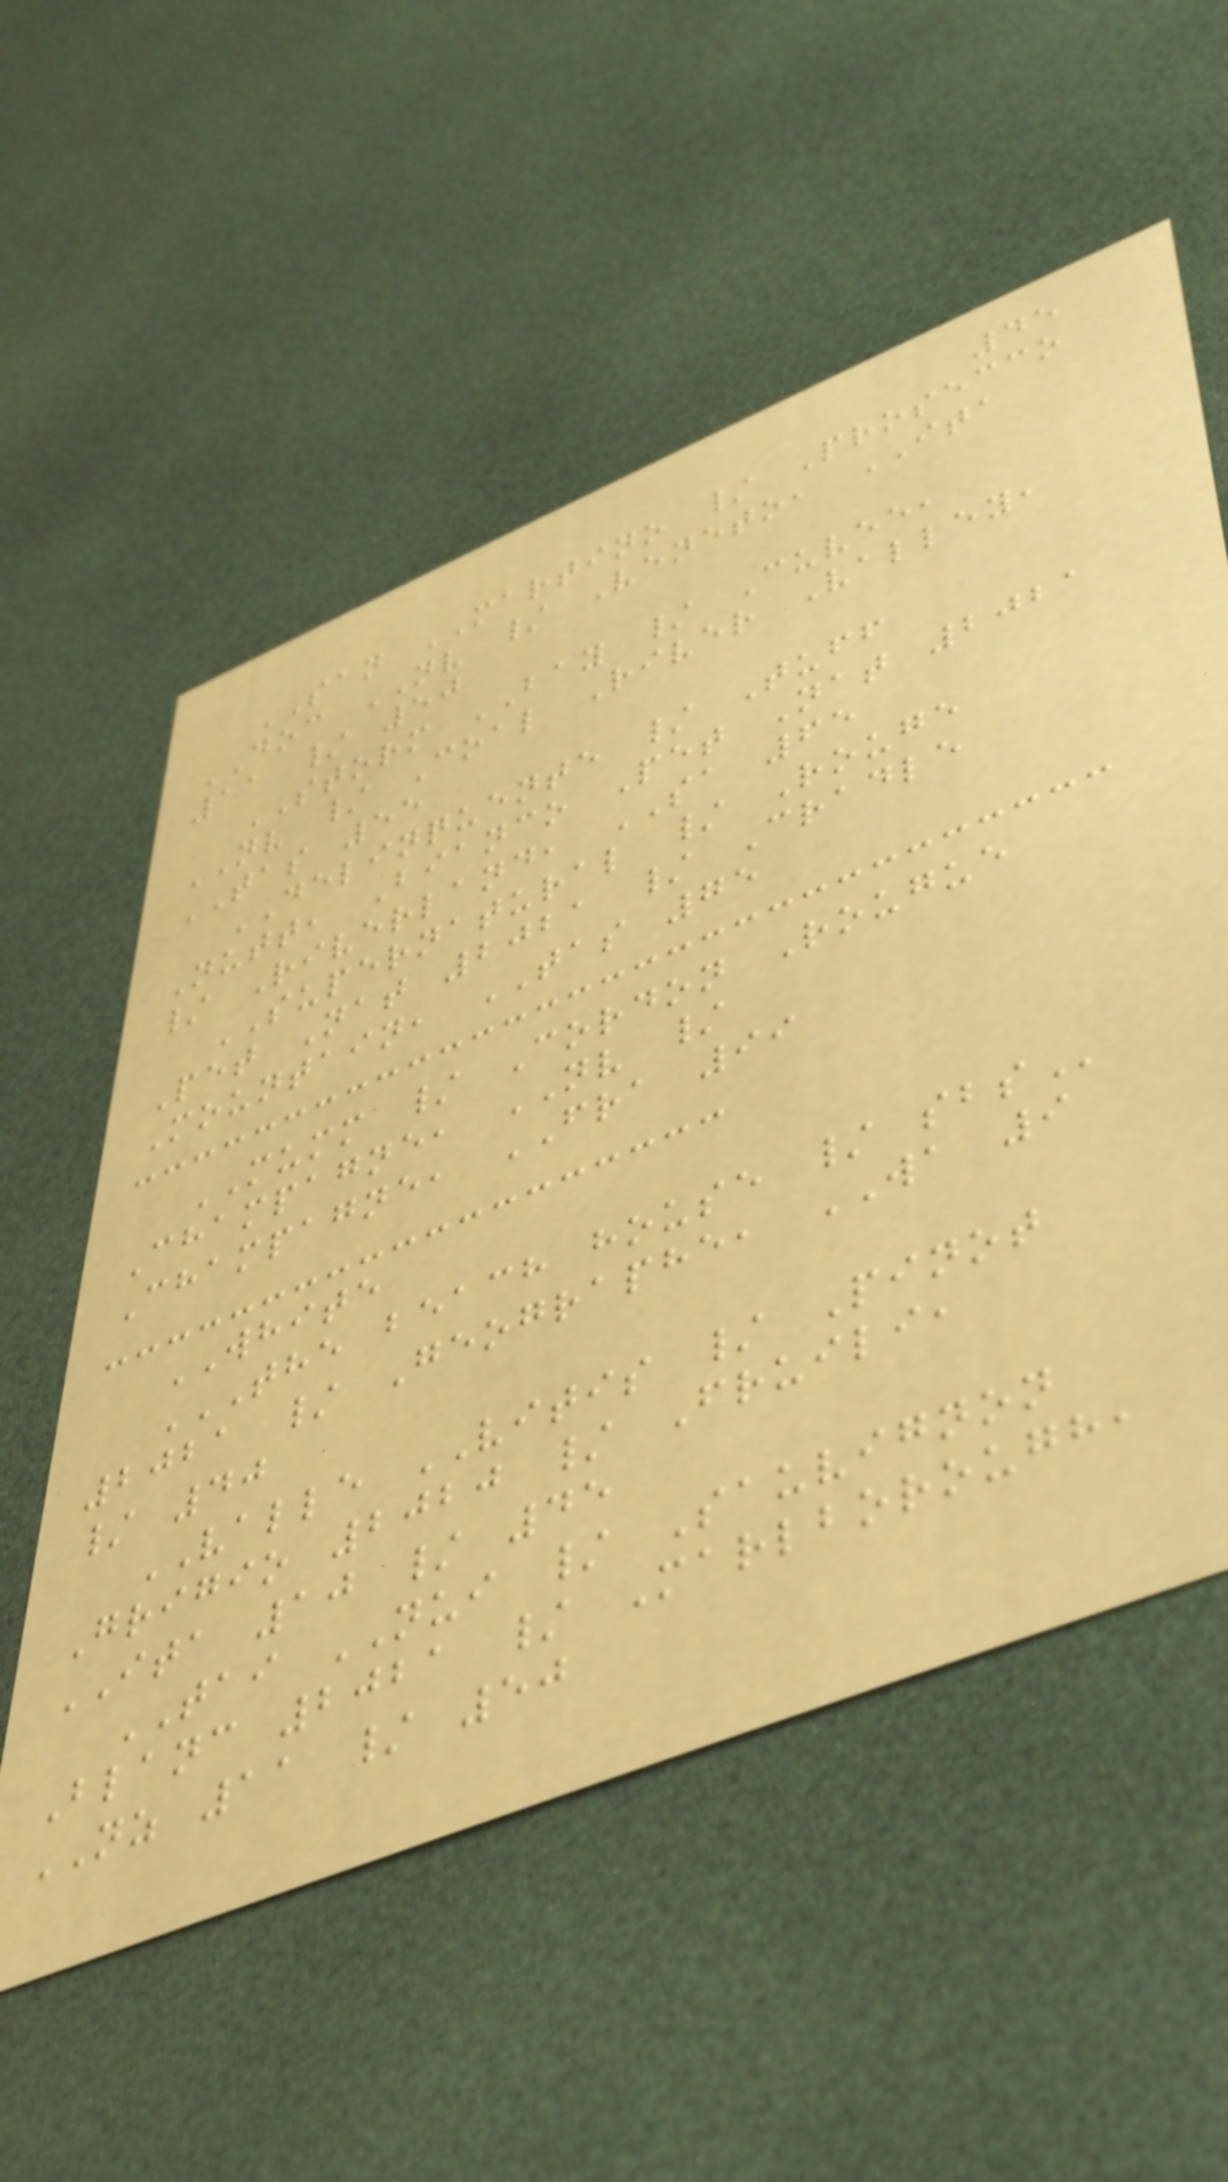45
SAN MARTINO / Prosecco
DOC NV / Veneto, ITA
11 / 50
STORM BAY / Cuvee,
NV / Coal River Valley,
TAS 55
DELINQUENTE / Tuff
Nutt, Bianco Pet Nat 2021
/ Riverland, SA 65
SUPERNATURAL / Rouge
Pet Nat 2021 / Cradle
Mountain, TAS 75
MUMM / Cordon Rougue
Champagne, NV /
Champagne, FRA 99
WHITE
THE BEACH HOUSE / SBS
2021 / Geographe, WA 9
/ 40
VALLE VITIS / Pinot
Grigio 2020 / Fruili,
ITA 10 / 45
TAI NUI / Sauvignon
Blanc 2021 / Marlborough,
NZ 11 / 50
